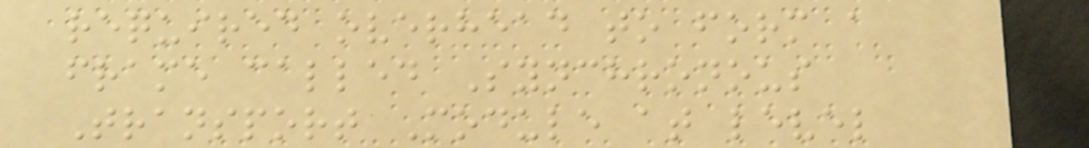required overhead to form a
frame called Synchronous
Transport Module at level
